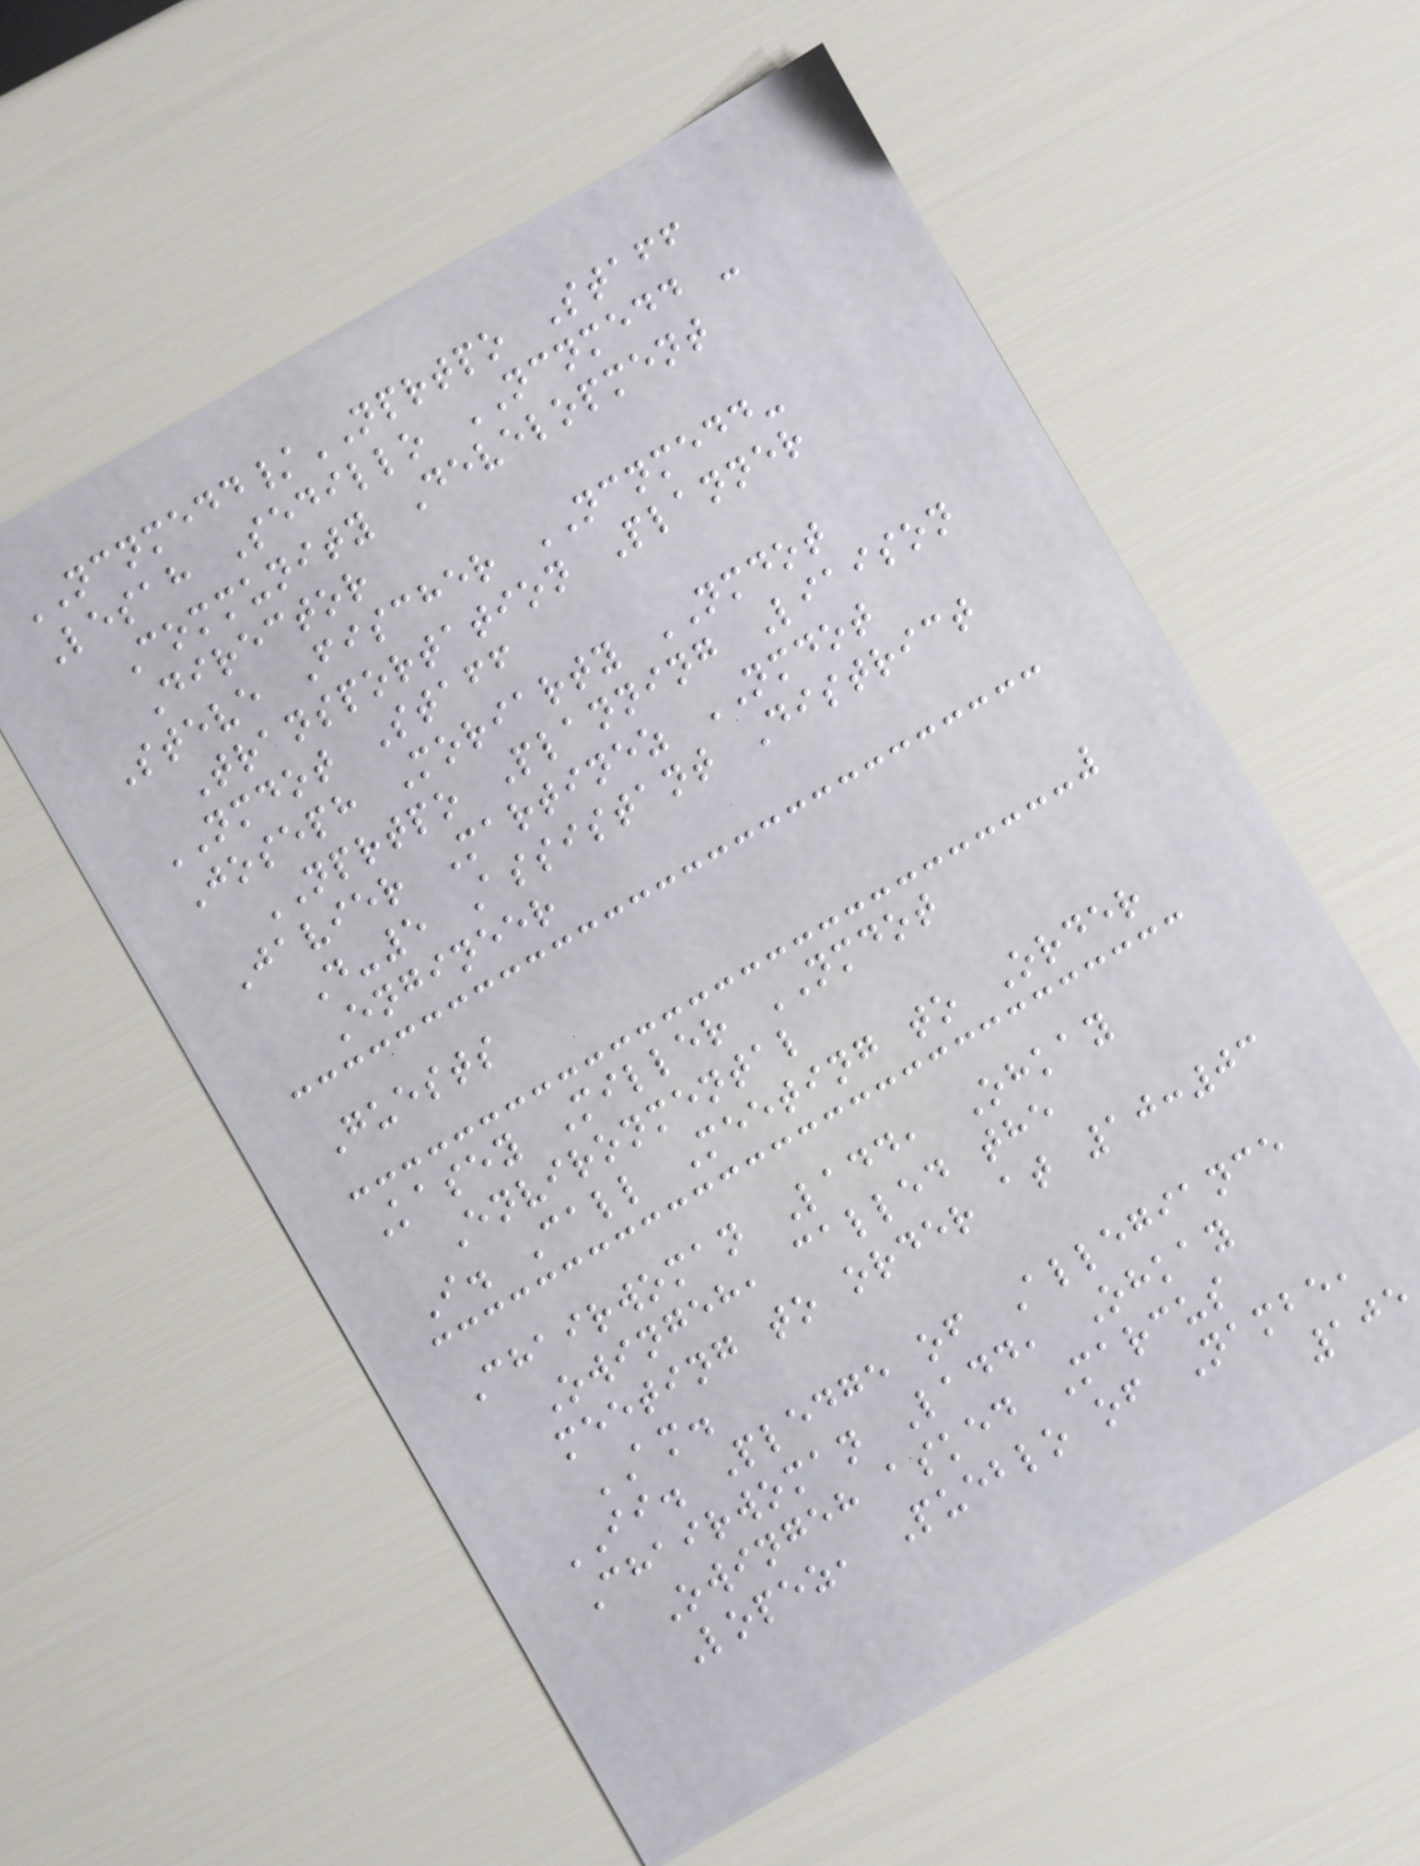NCNMEDD/NPRTPO Staff
Lesah Sedillo NCNMEDD -
Community Development
Director
Steve Fischer NCNMEDD-
Transportation Planner
NMDOT Staff
Joseph Moriarty NMDOT
NPRTPO Planning Liaison
Javier Martinez NMDOT
D-5 Assistant District
Engineer
Guests
Kasey Miller NMDOT
Environmental
I. Call Meeting to Order
Chairwoman Ladd, Ohkay
Owingeh, called the
meeting to order at 10:03
AM.
II. Pledge of Allegiance
Chairwoman Ladd, Ohkay
Owingeh asked Marcus
Lopez, Pueblo of Nambe,
105
